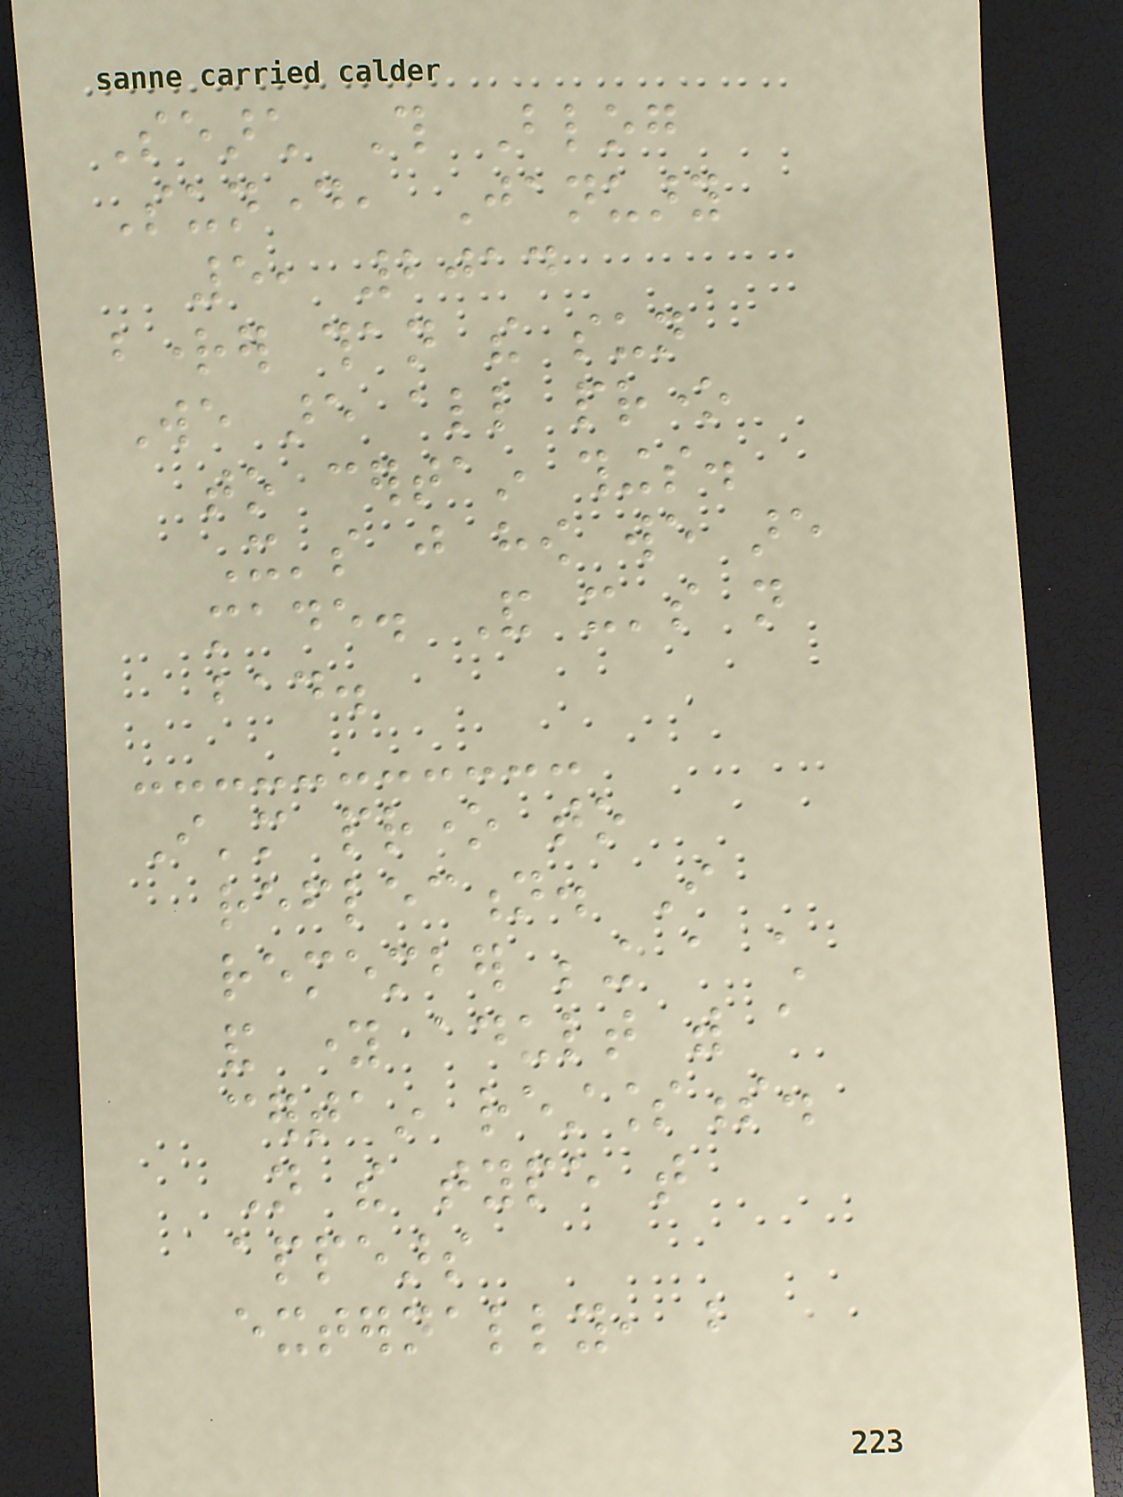Search This Blog
Sunday, January
5, 2014
brighter than the sun
We are all prone
to certain things.
It's just how we are
made. And it's not
bad.
I'm prone to
reflection. I
remember being a child
and young adult with a
certain restlessness.
Not the type that
appears
externally, but
